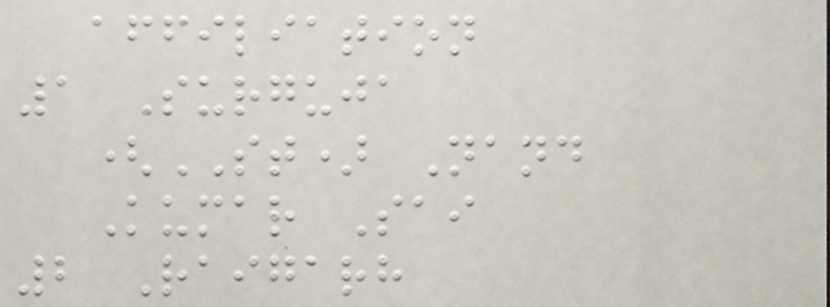affiliation
1 Surguja
(ST) Nand
Kumar Sai
2 Raigarh
